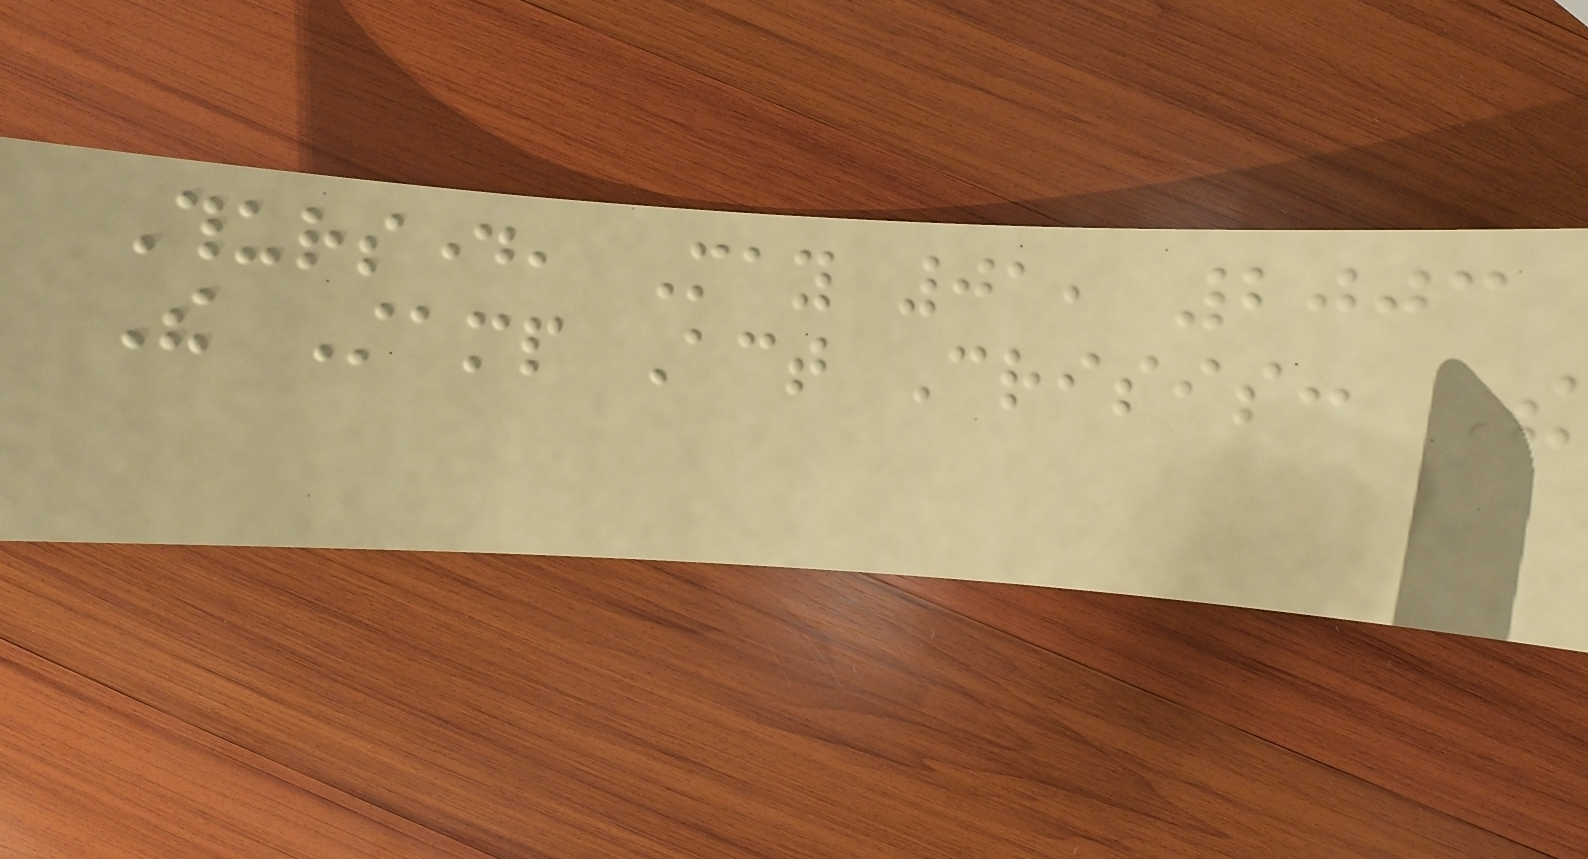Thursday, May 01, 2003
The Stamp Act Crisis: The
